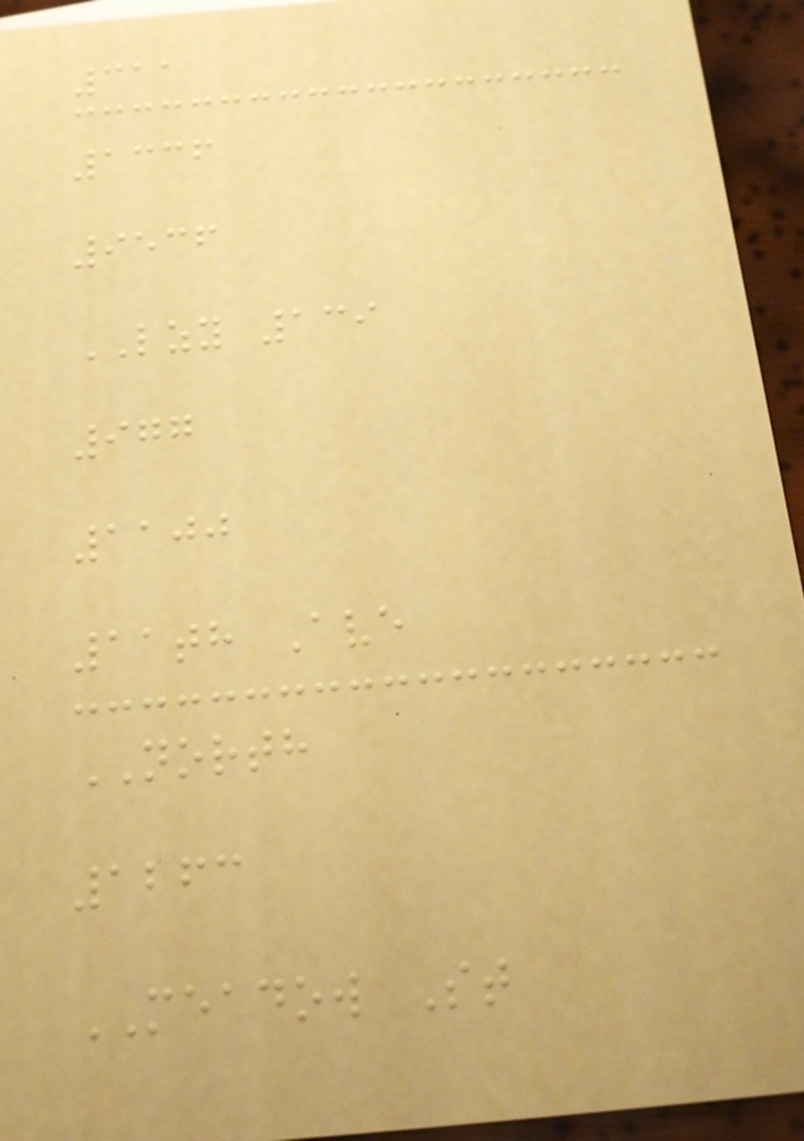311
1336
9536
LZY 139
977
1100
11th Ave
NORTH
1263
MEADOW St
